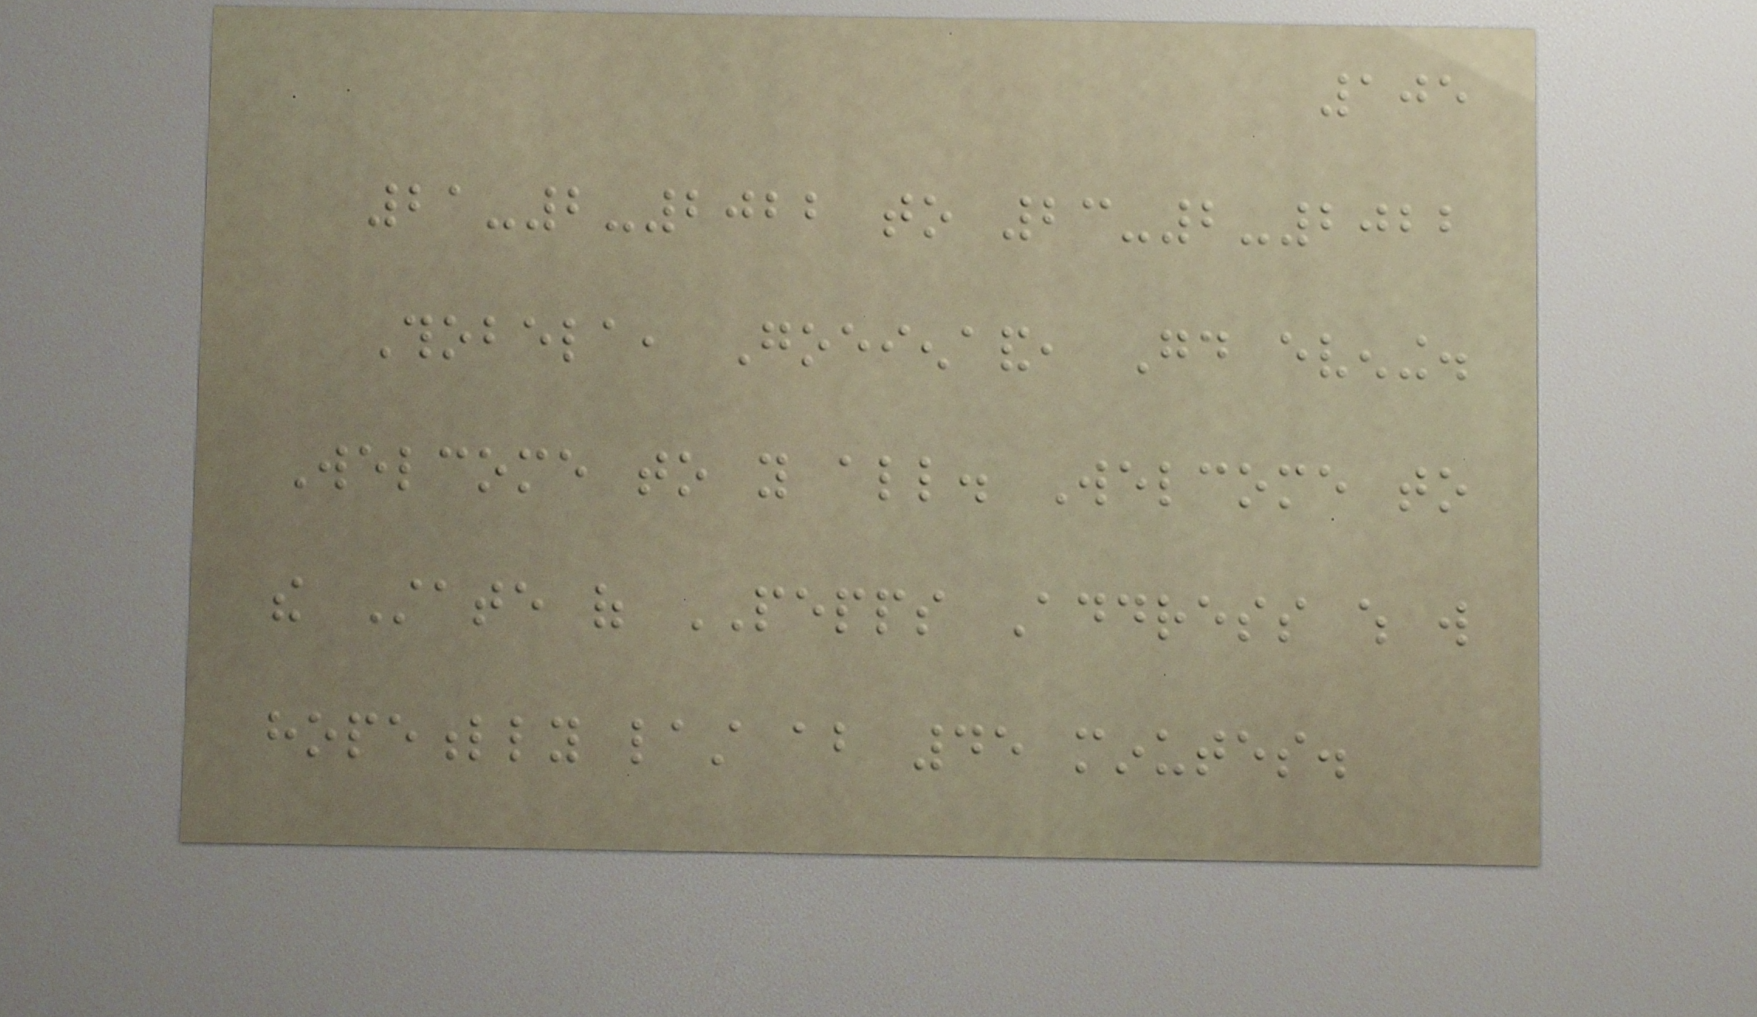105
21-2-2022 to 23-2-2022
Thobela, Goeienaand, Good evening.
Welcome to you all. Welcome to
the State of PEPPS Address which will
hopefully last about 45 minutes.
